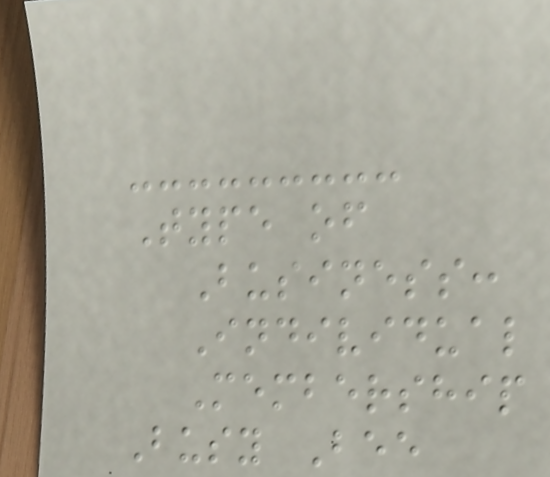Type of
Business:
Individual
Membership
Busy Bee
